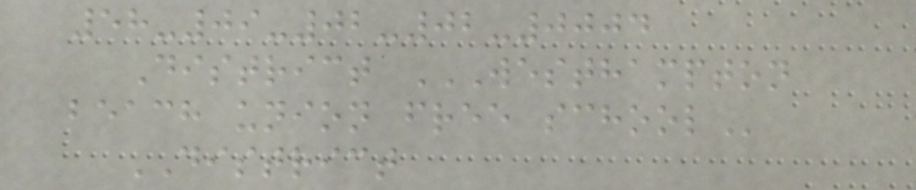58-09-02-02-0004
District WESTHAMPTON
BEACH UNION FREE SCHOOL
DISTRICT
